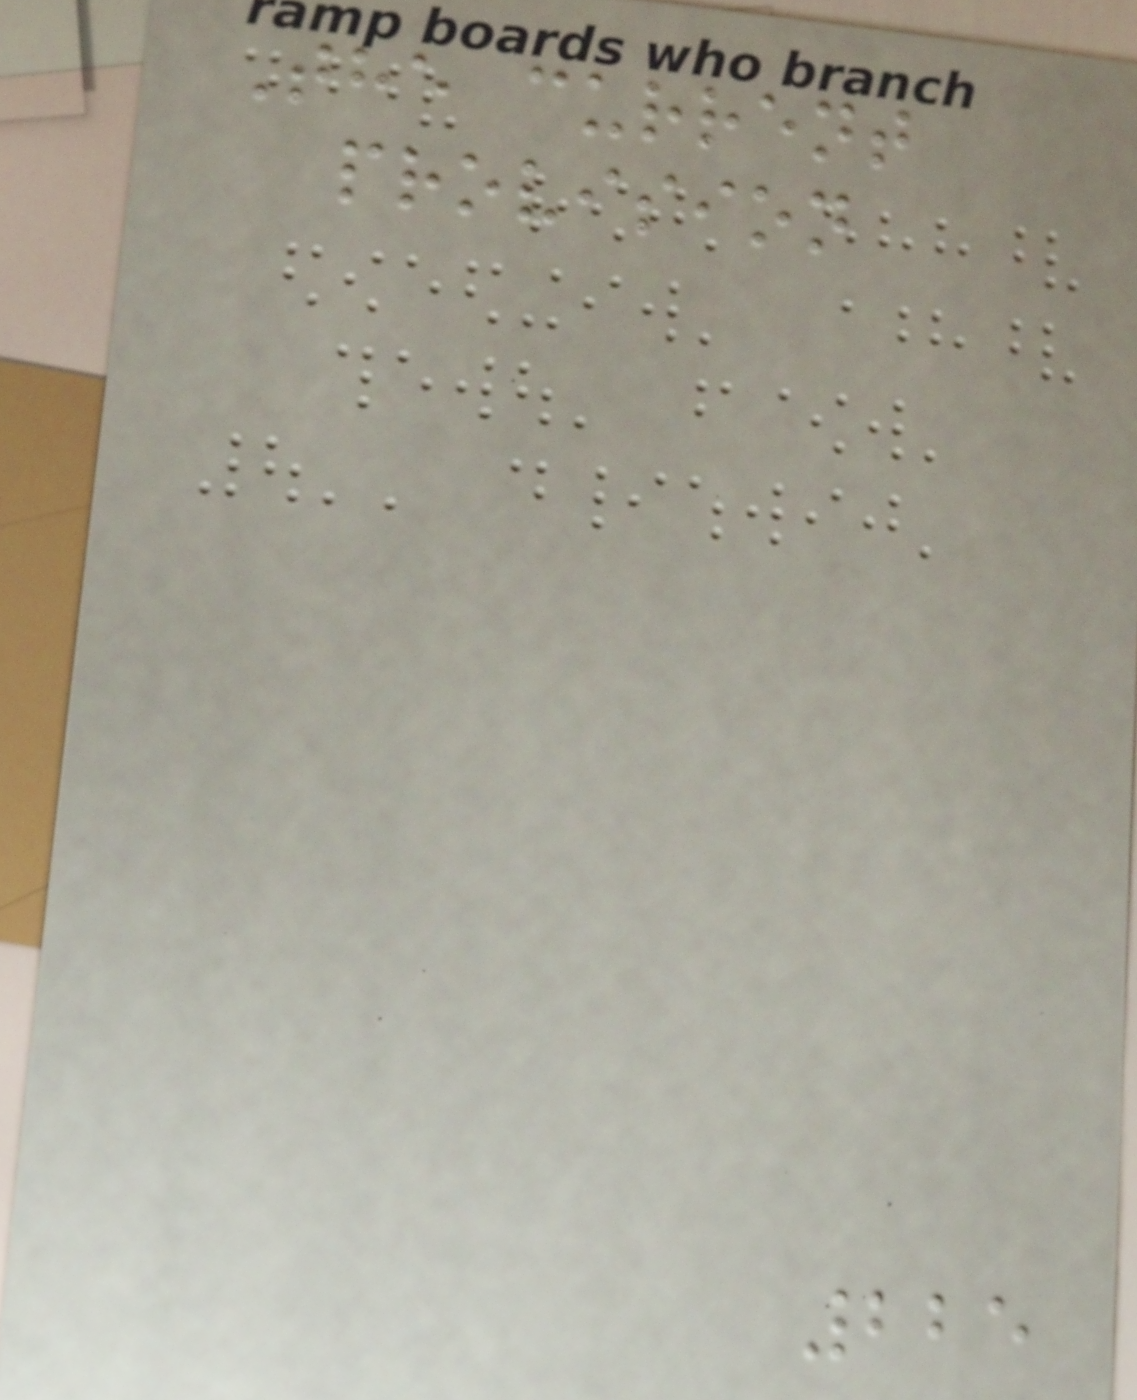The current
provision
225
